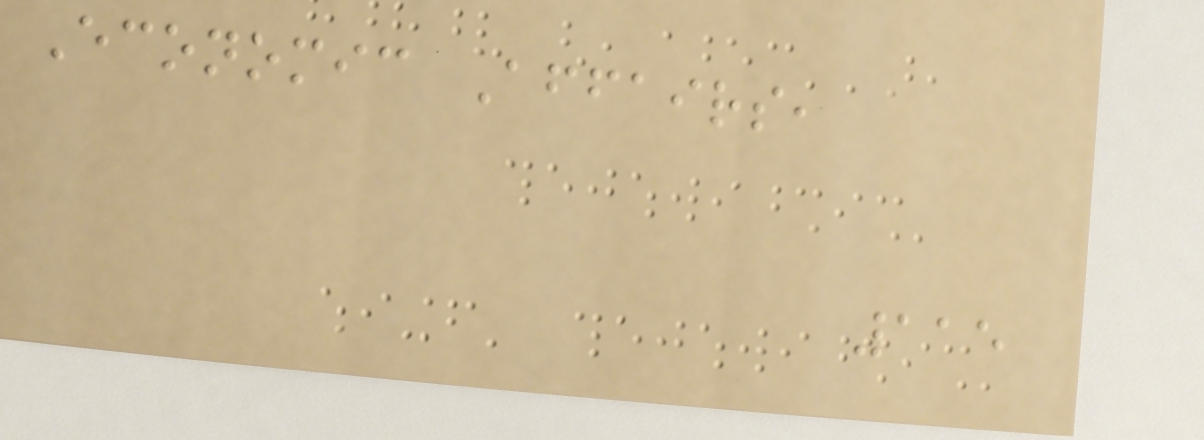Economic Affairs,
115
